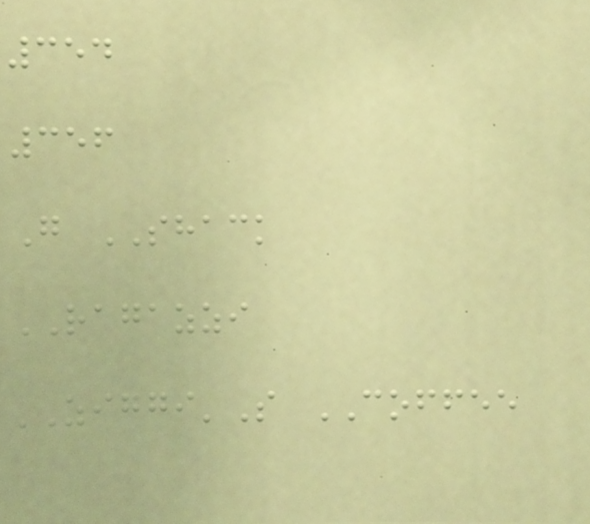354
356
G SHACK
RAGAZZI
ZIGGI'S COFFEE
